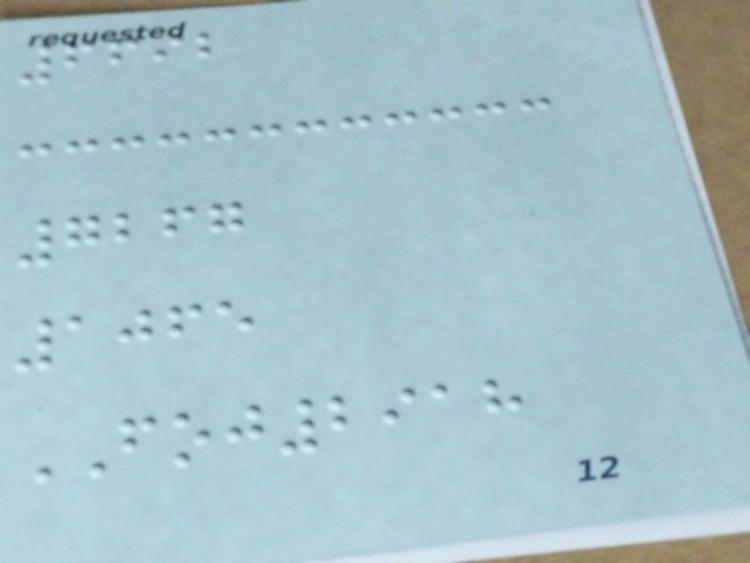6692
7267
1065
FOJ2918
